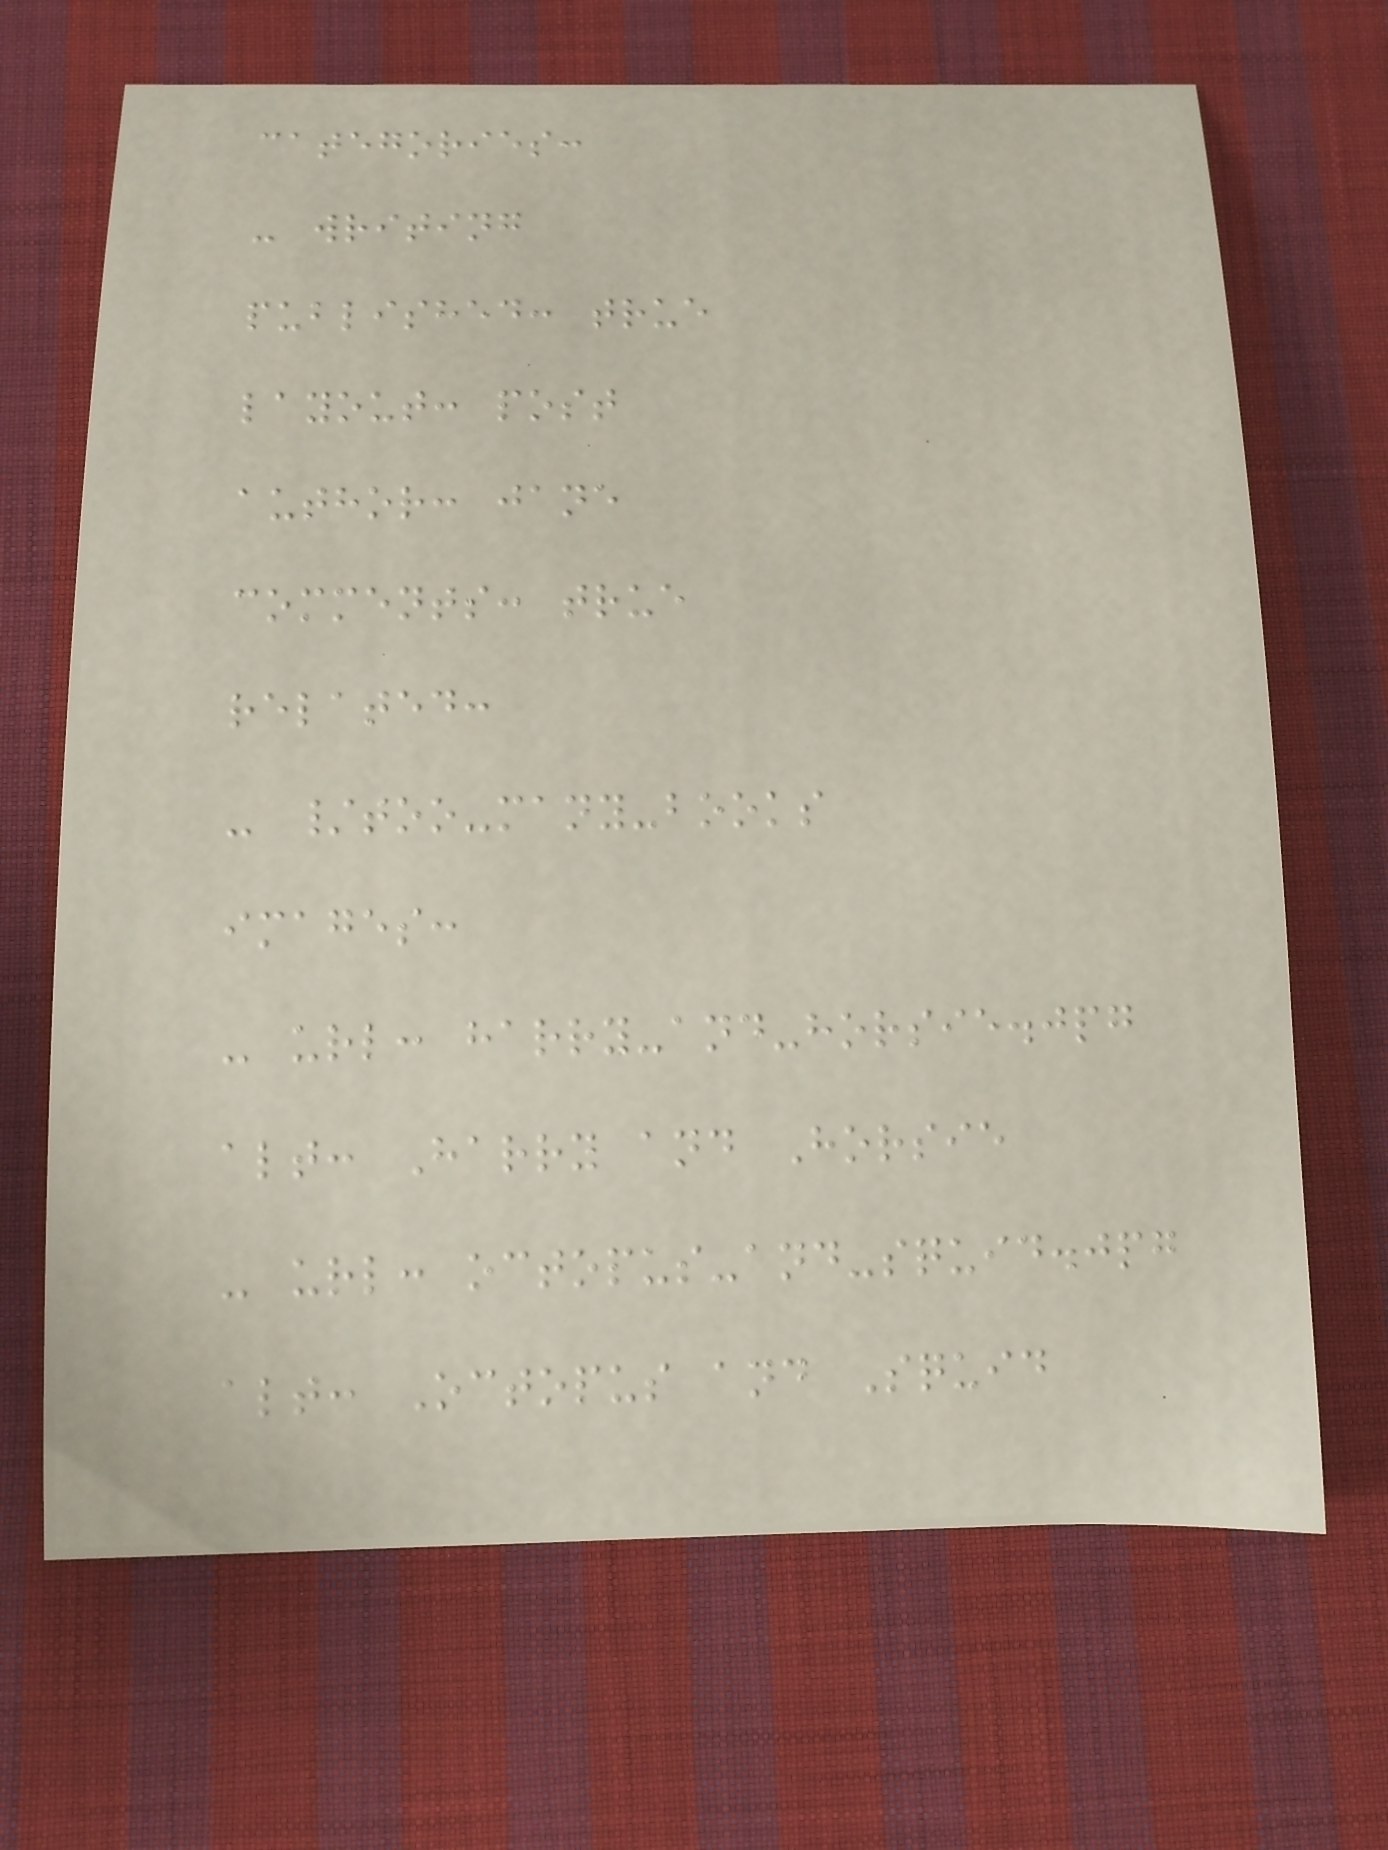categories:
- writing
published: true
layout: post
author: jane
comments: true
related:
- /too-many-books
images:
- url: harry-and-horsie.jpg
alt: Harry and Horsie
- url: octopus-and-squid.jpg
alt: Octopus and Squid
